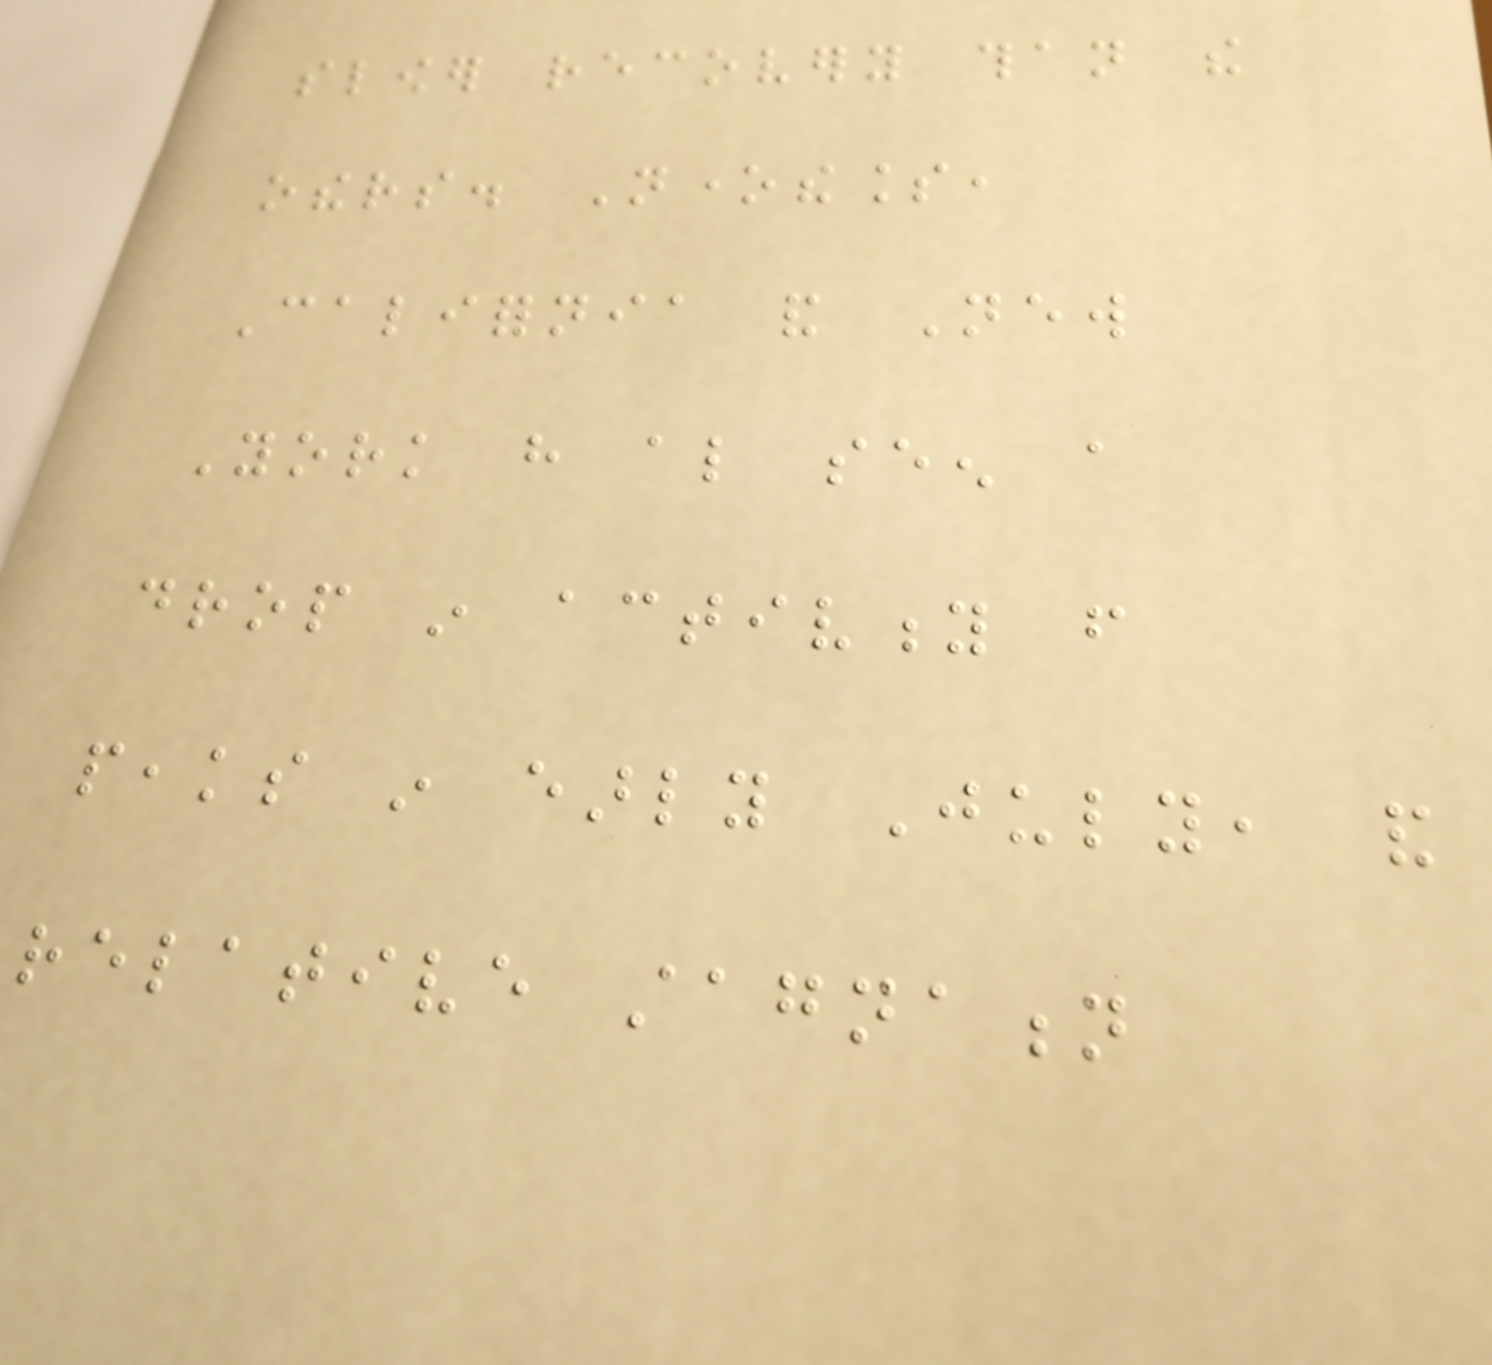slower recovery than the
others. Nonetheless,
California and New
York have also seen a
drop in activity from
peaks in early July, and
relative stagnation
